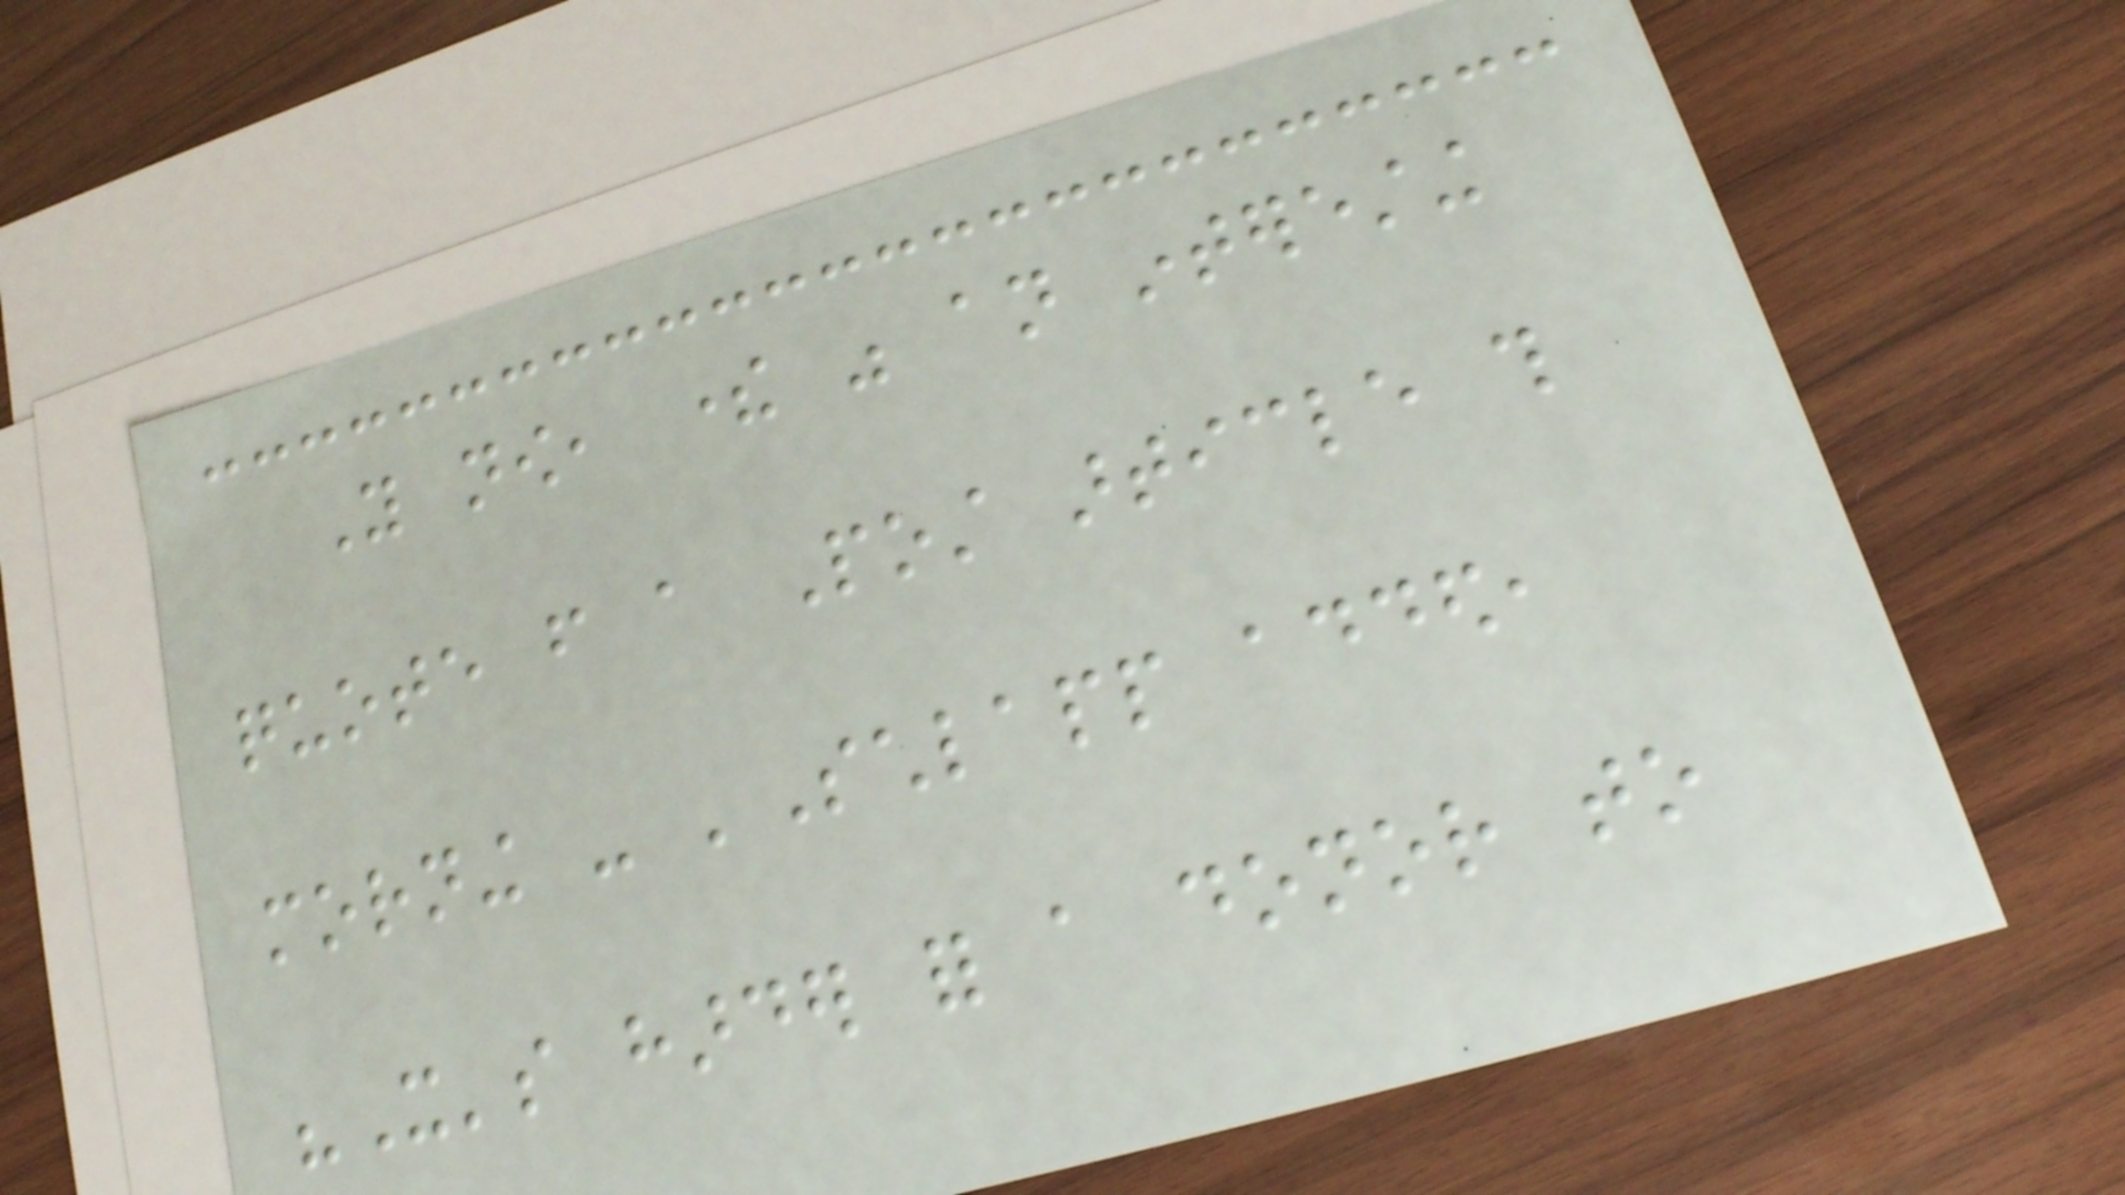You now, there was an interesting
quote from a Post article this
morning - 'Schlapp added,
"It's harder for a donor to
